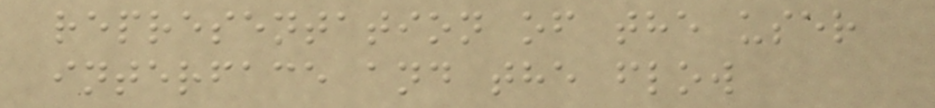representation of the user
interface and the flow
